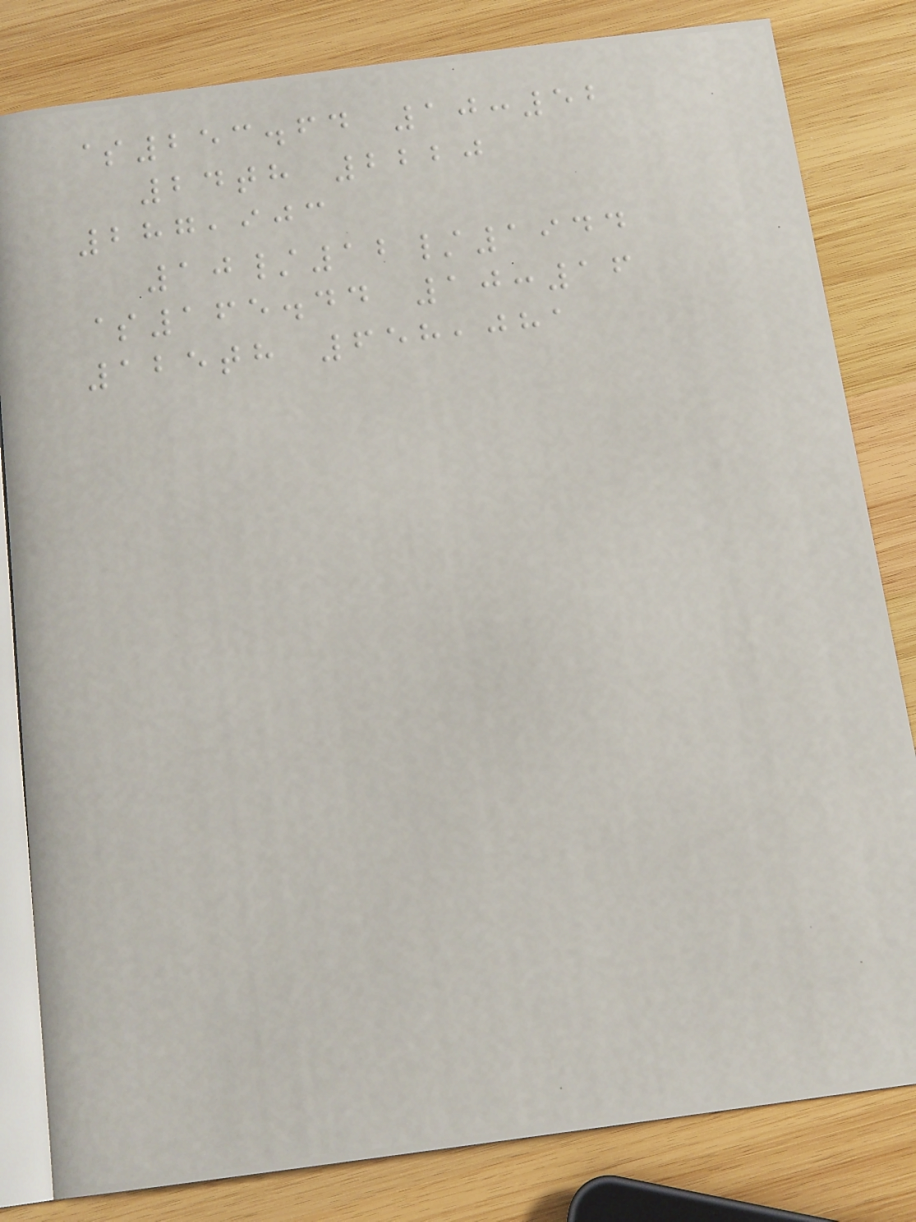$253.64 10:52
24th 2220
287,903
10/12/1944
$165.44 10:16
125th 658,081
